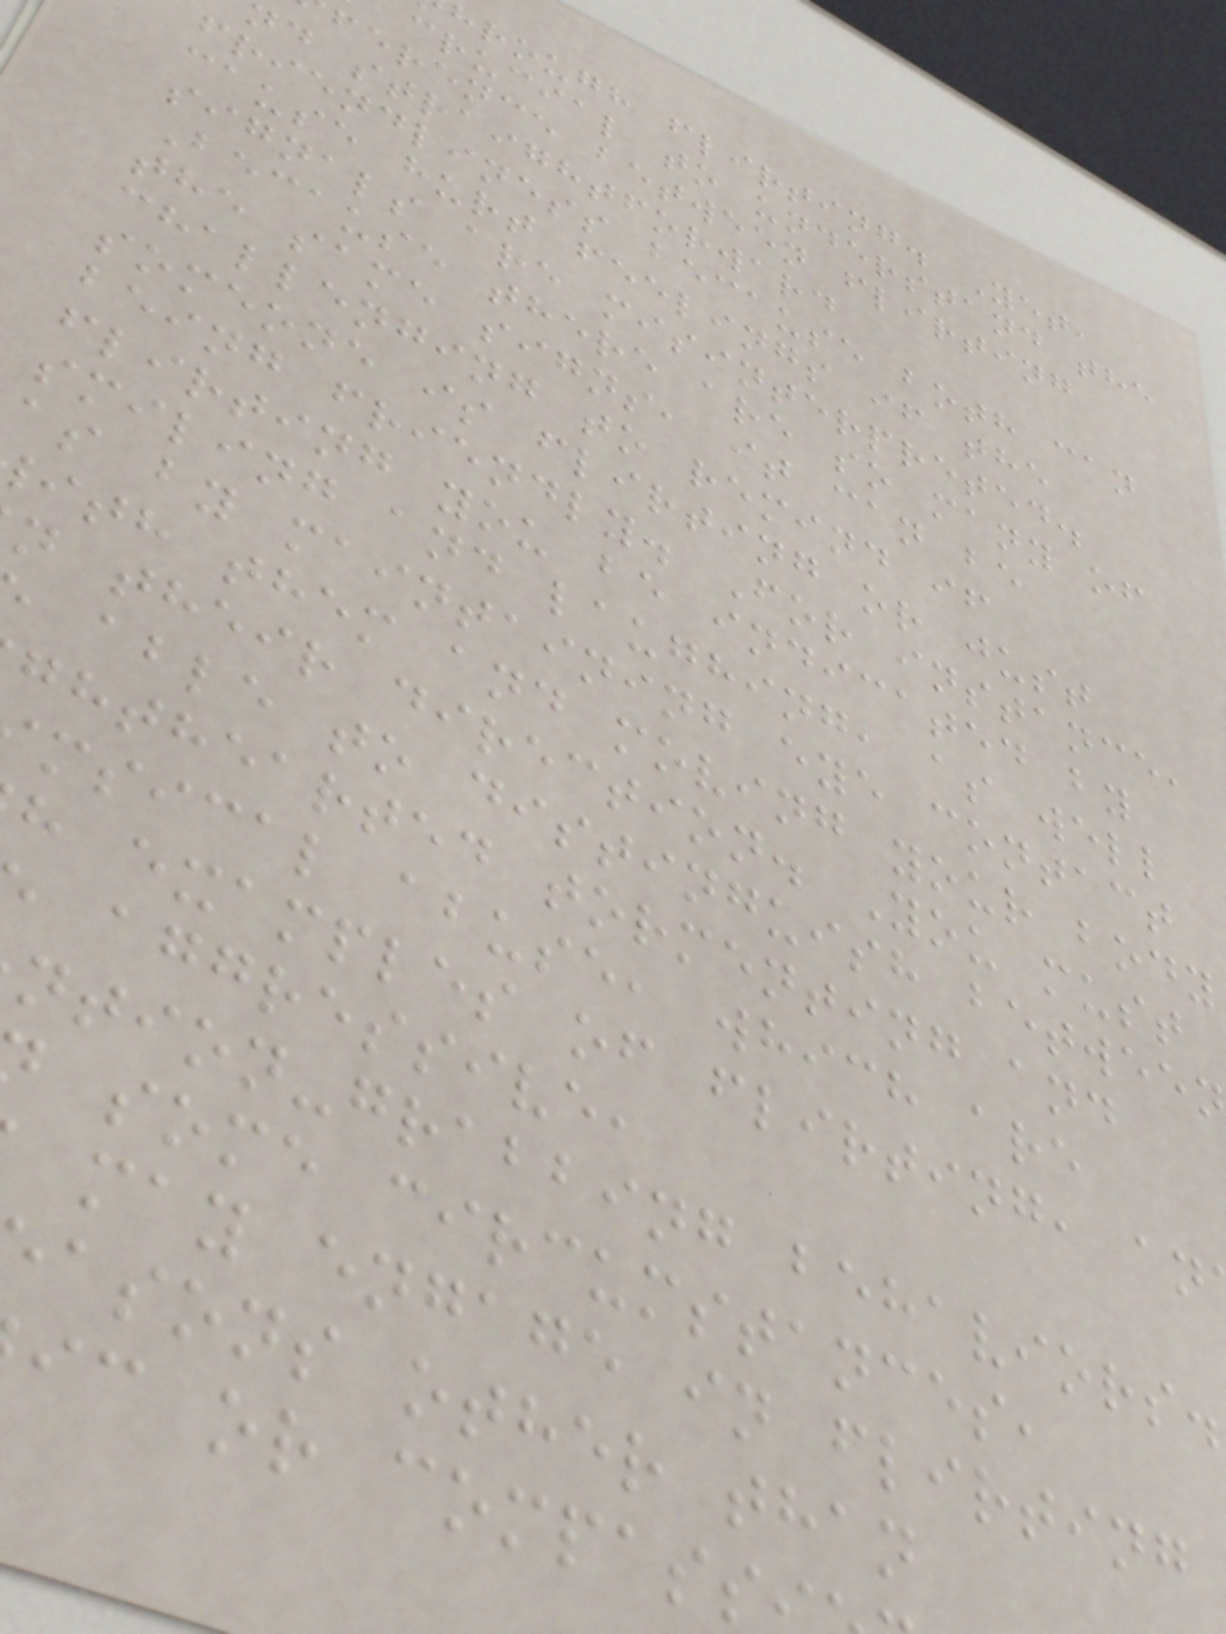hrough flirting. Yet,
crucial to understand the
ference between flirting
nd straightforward
friendliness because both can
cause hurt feelings if the
signals are misinterpreted.
Because there are so many of
the same signs, it can be
challenging to remind if
someone is flirting or just
being friendly. For instance,
flirting you be indicated by
smiling and laughing, as well
as by maintaining eye contact
ith them and moving your body
n their direction. You must
able to distinguish betwee
ghthearted tormenting and
msical abuse, which are
h examples of flirting, an
aggressive,
ntion-grabbing behaviors.
some circumstances,
may engage in flirting
asons other than
ic or compass
